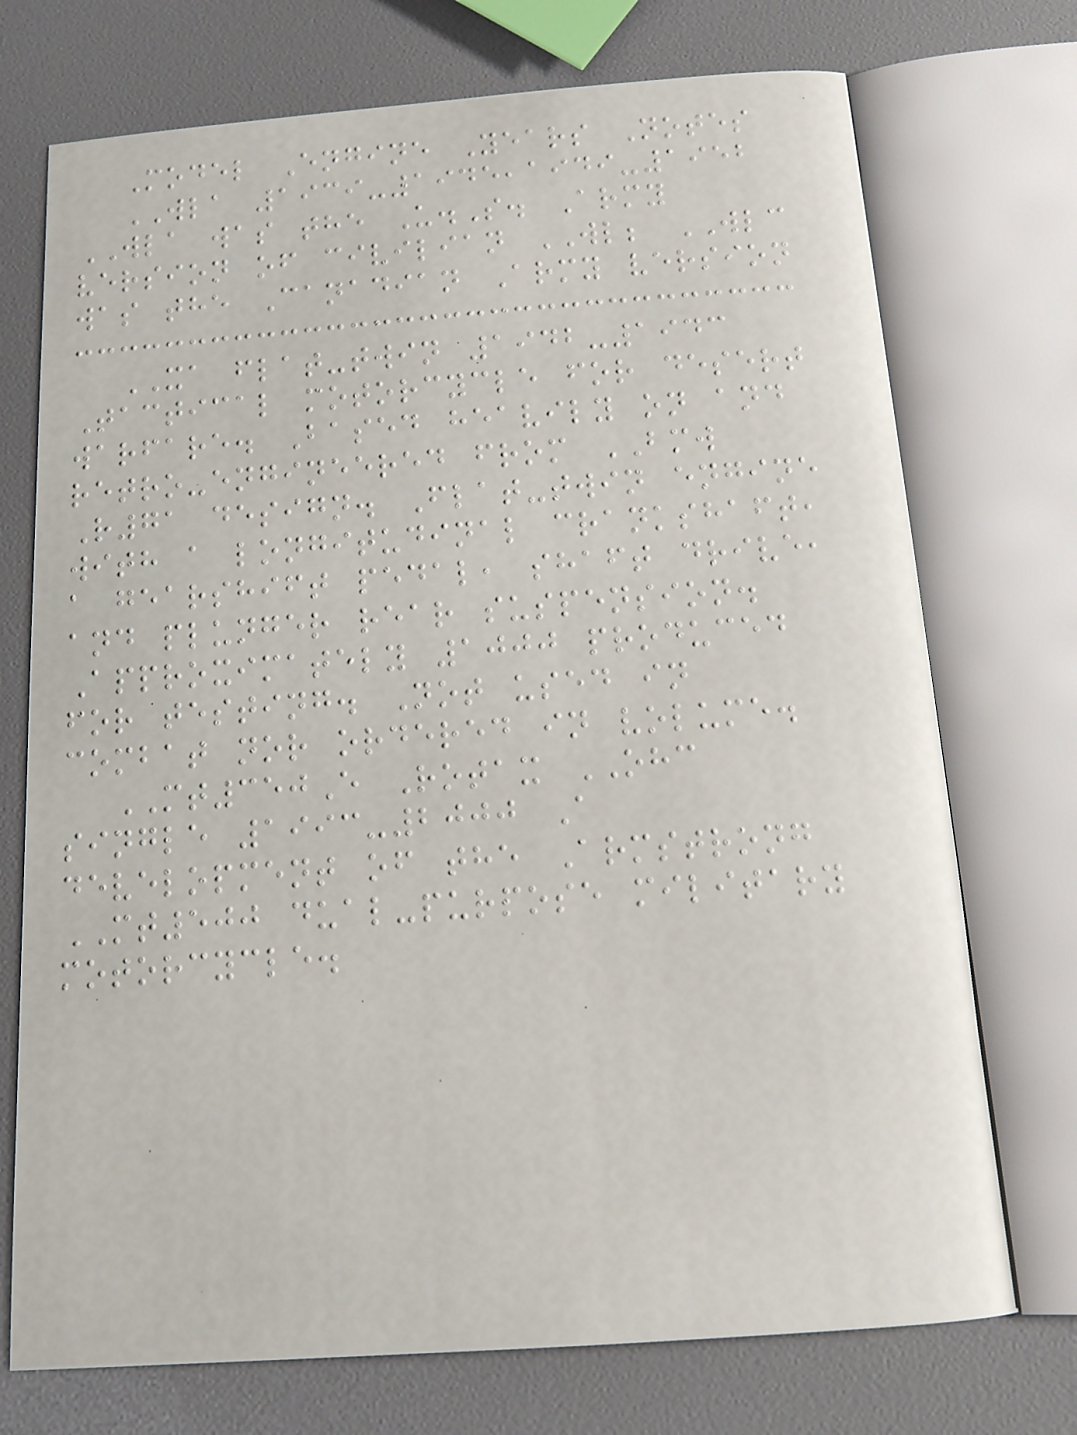Model Engine Years Notes
WLA 1939-1945,1949-1952
WLA was the U.S. Army
version of civilian WL; WLC
was the Canadian Army version
XA flat-twin 1942-1943
Tactical motorcycle for desert
warfare. Based heavily on and
retro-engineered from BMW
R71 design. Flat-twin engine
with a longitudinal crankshaft,
a gearshift pedal, shaft drive,
and plunger rear suspension.
Approximately 1000 produced
for testing. Not used in
combat nor ordered in volume.
MT350E Rotax OHC
single 1993-2000 A
development of the Armstrong
MT500 dual-purpose military
motorcycle.
